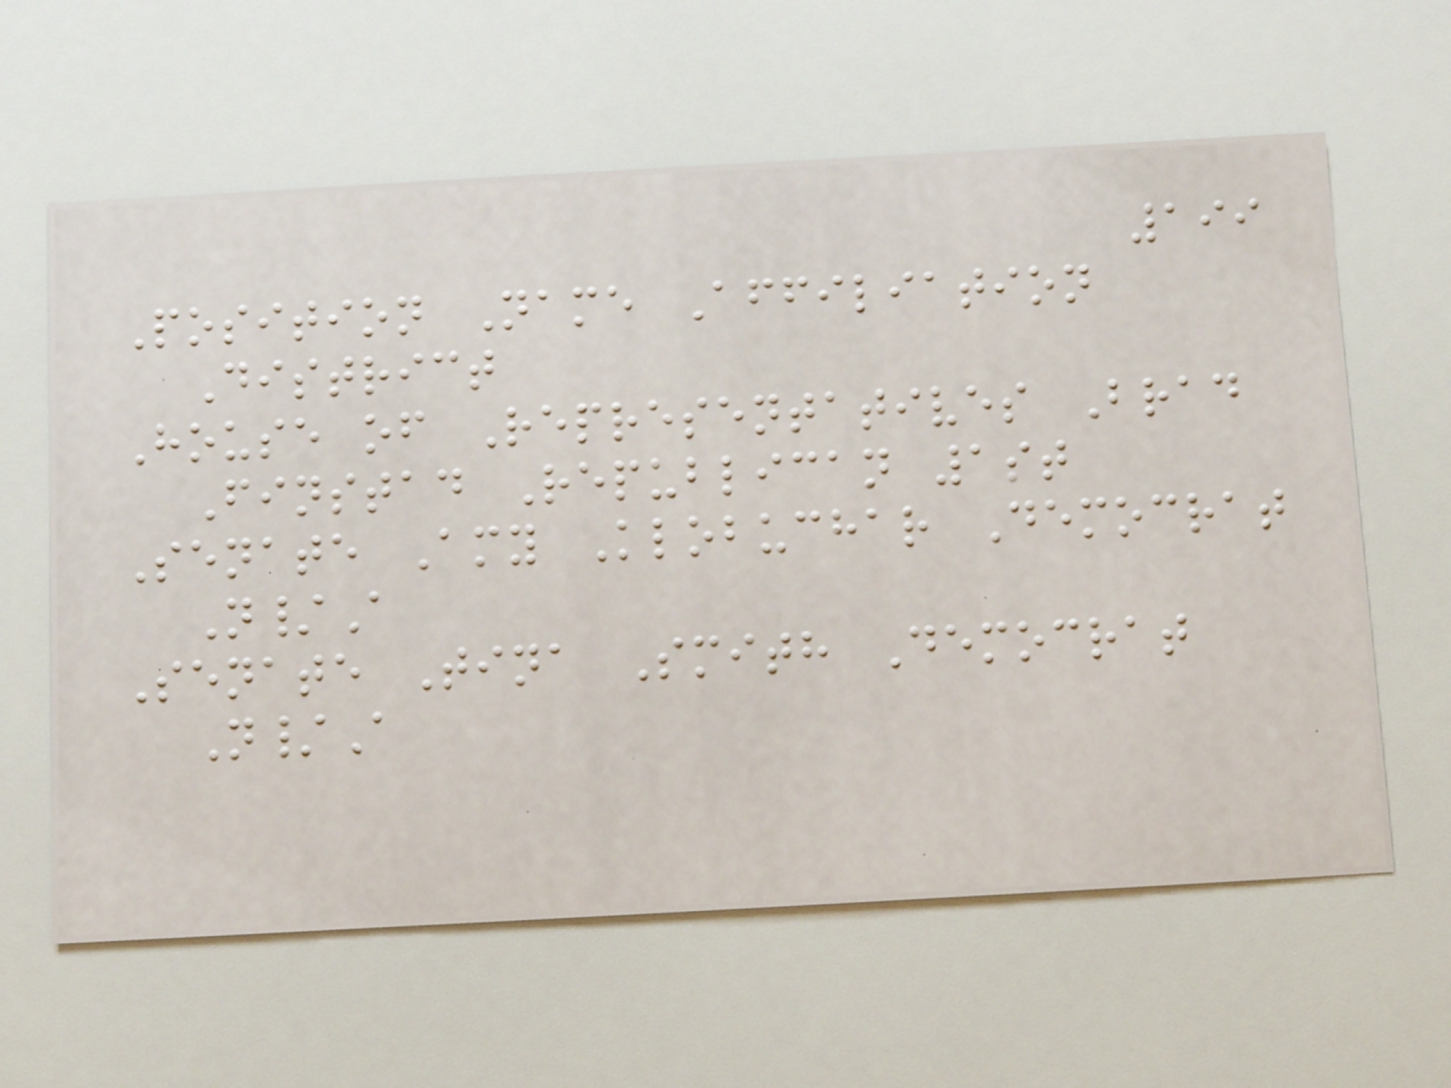199
Position Name Affiliation
District
House of Representatives Brad
Finstad Republican 1st
Senate Amy Klobuchar Democrat
N/A
Senate Tina Smith Democrat
N/A
